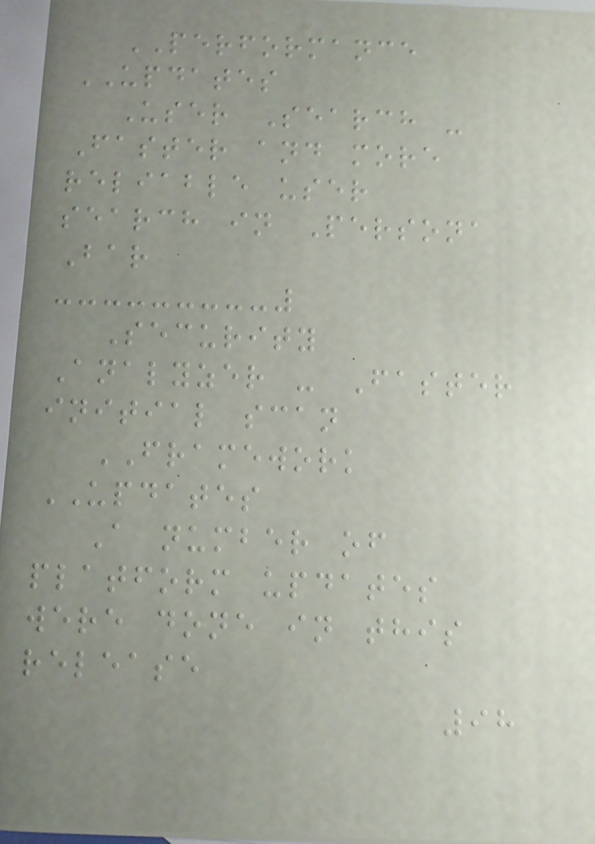PERFORMANCE
UPDATES
User Search -
Faster and more
reliable user
search in Persona
Bar
Security
Analyzer - Faster
initial scan
FRAMEWORK
UPDATES
A number of
platform updates
were done in this
release
98
